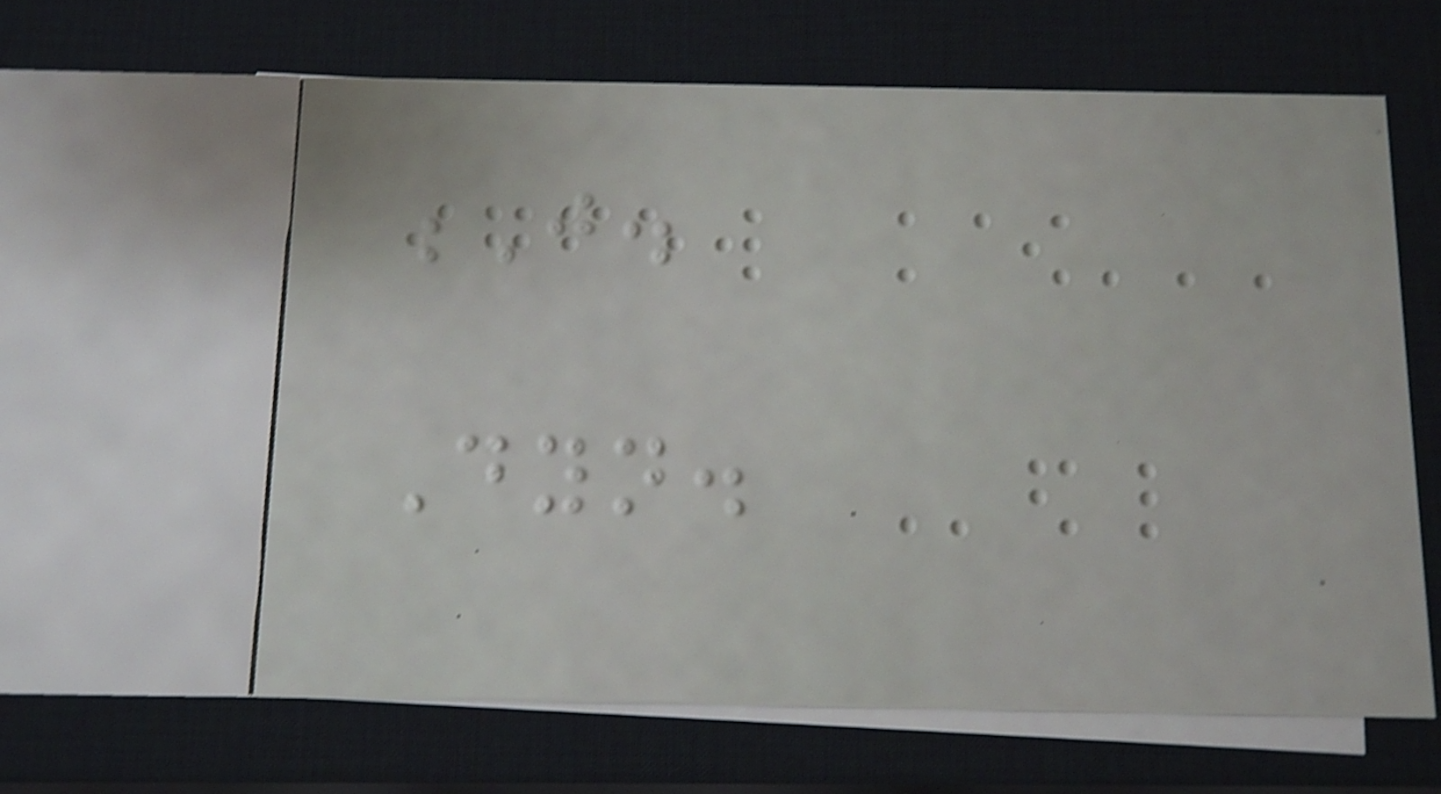J.
Dyn.
